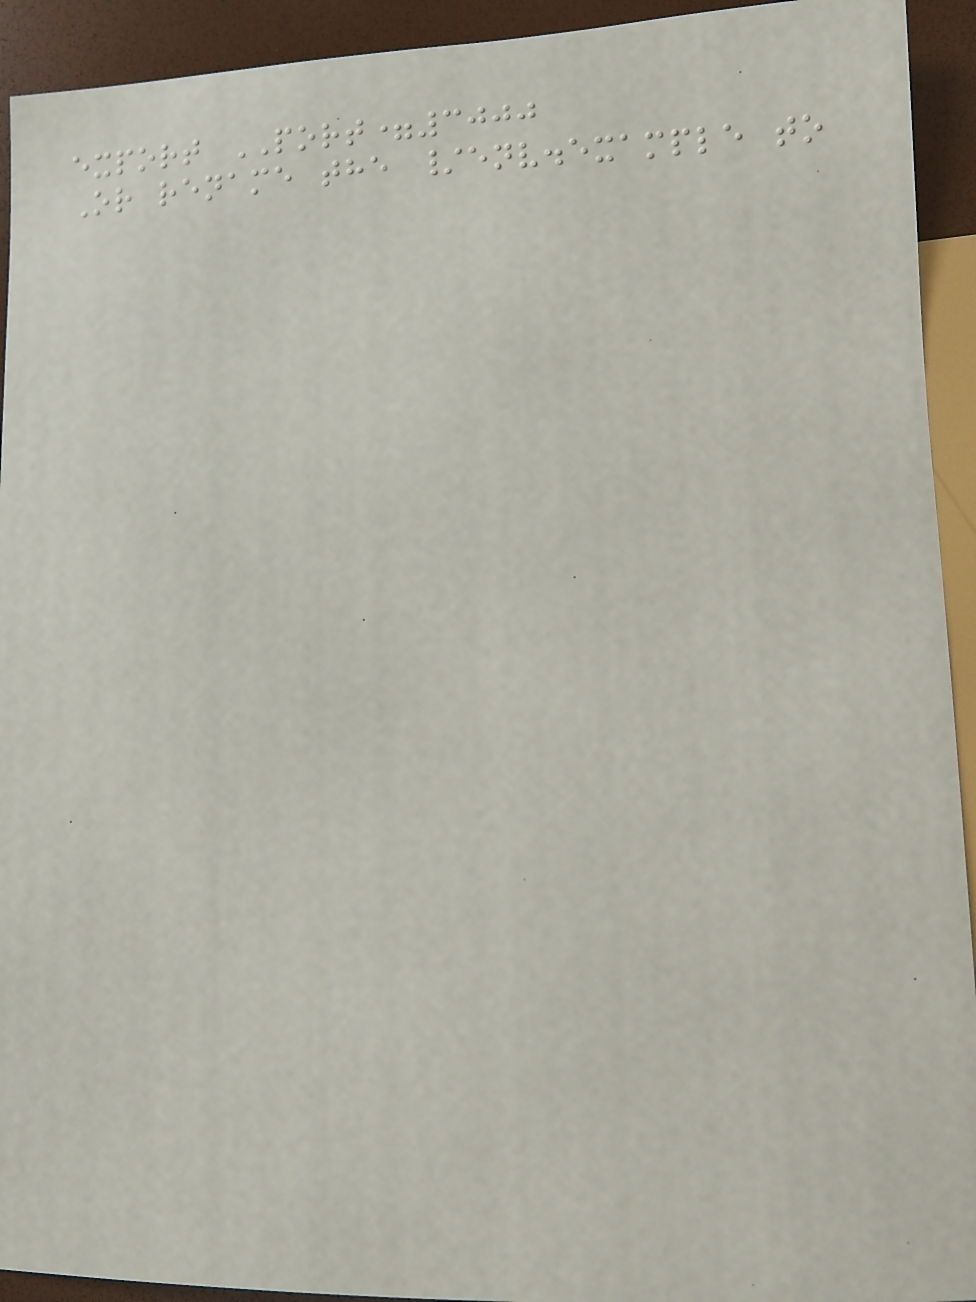export PORT=3000
Or rename the /env.example to
